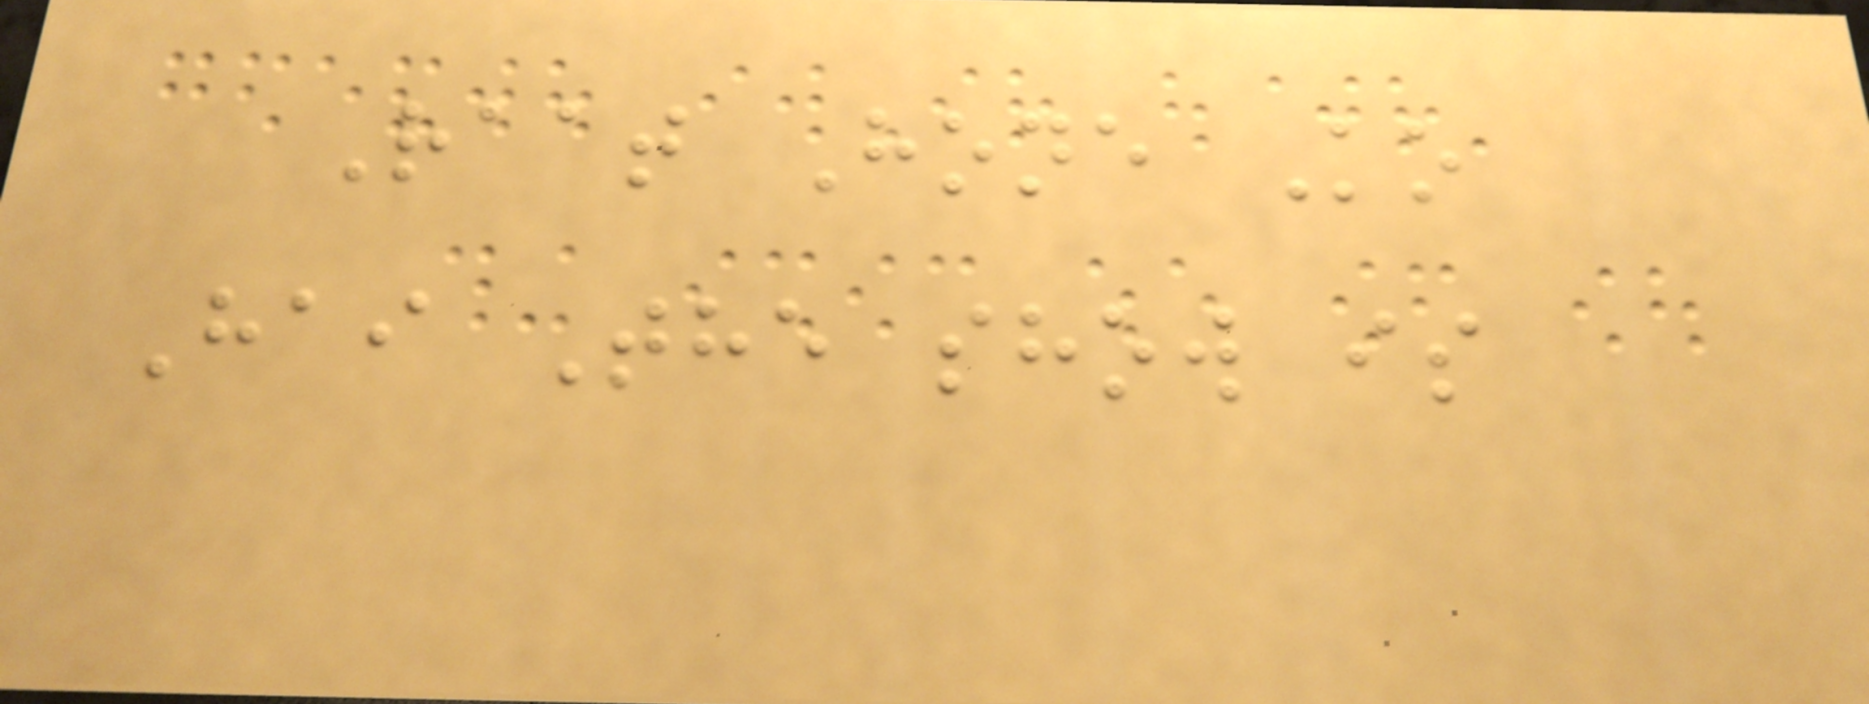Raat Hone Ko
Hai The show is
